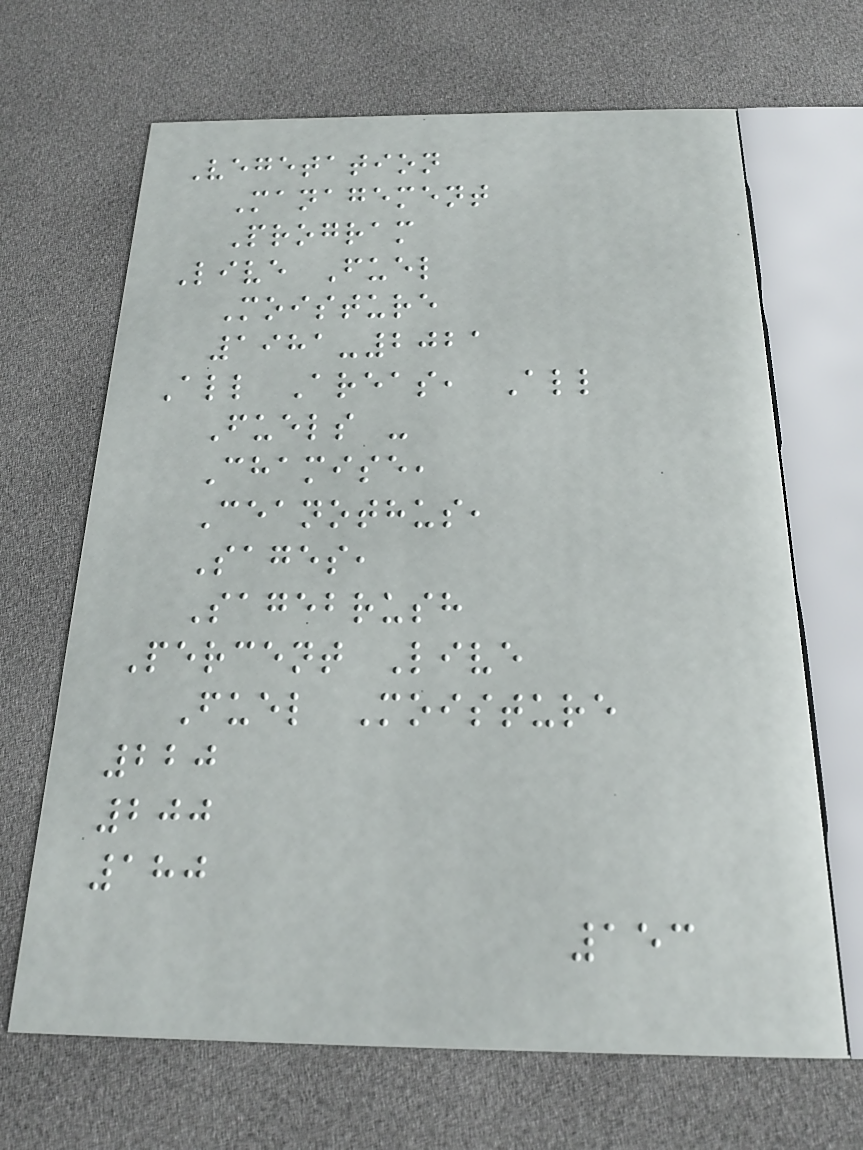Vegetation
Management
Program
Live Fuel
Moisture
1981-2021
All Areas, All
Fuels -
Chamise,
Ceanothus,
Sages,
Sagebrush
Percent Live
Fuel Moisture
220
200
180
153
